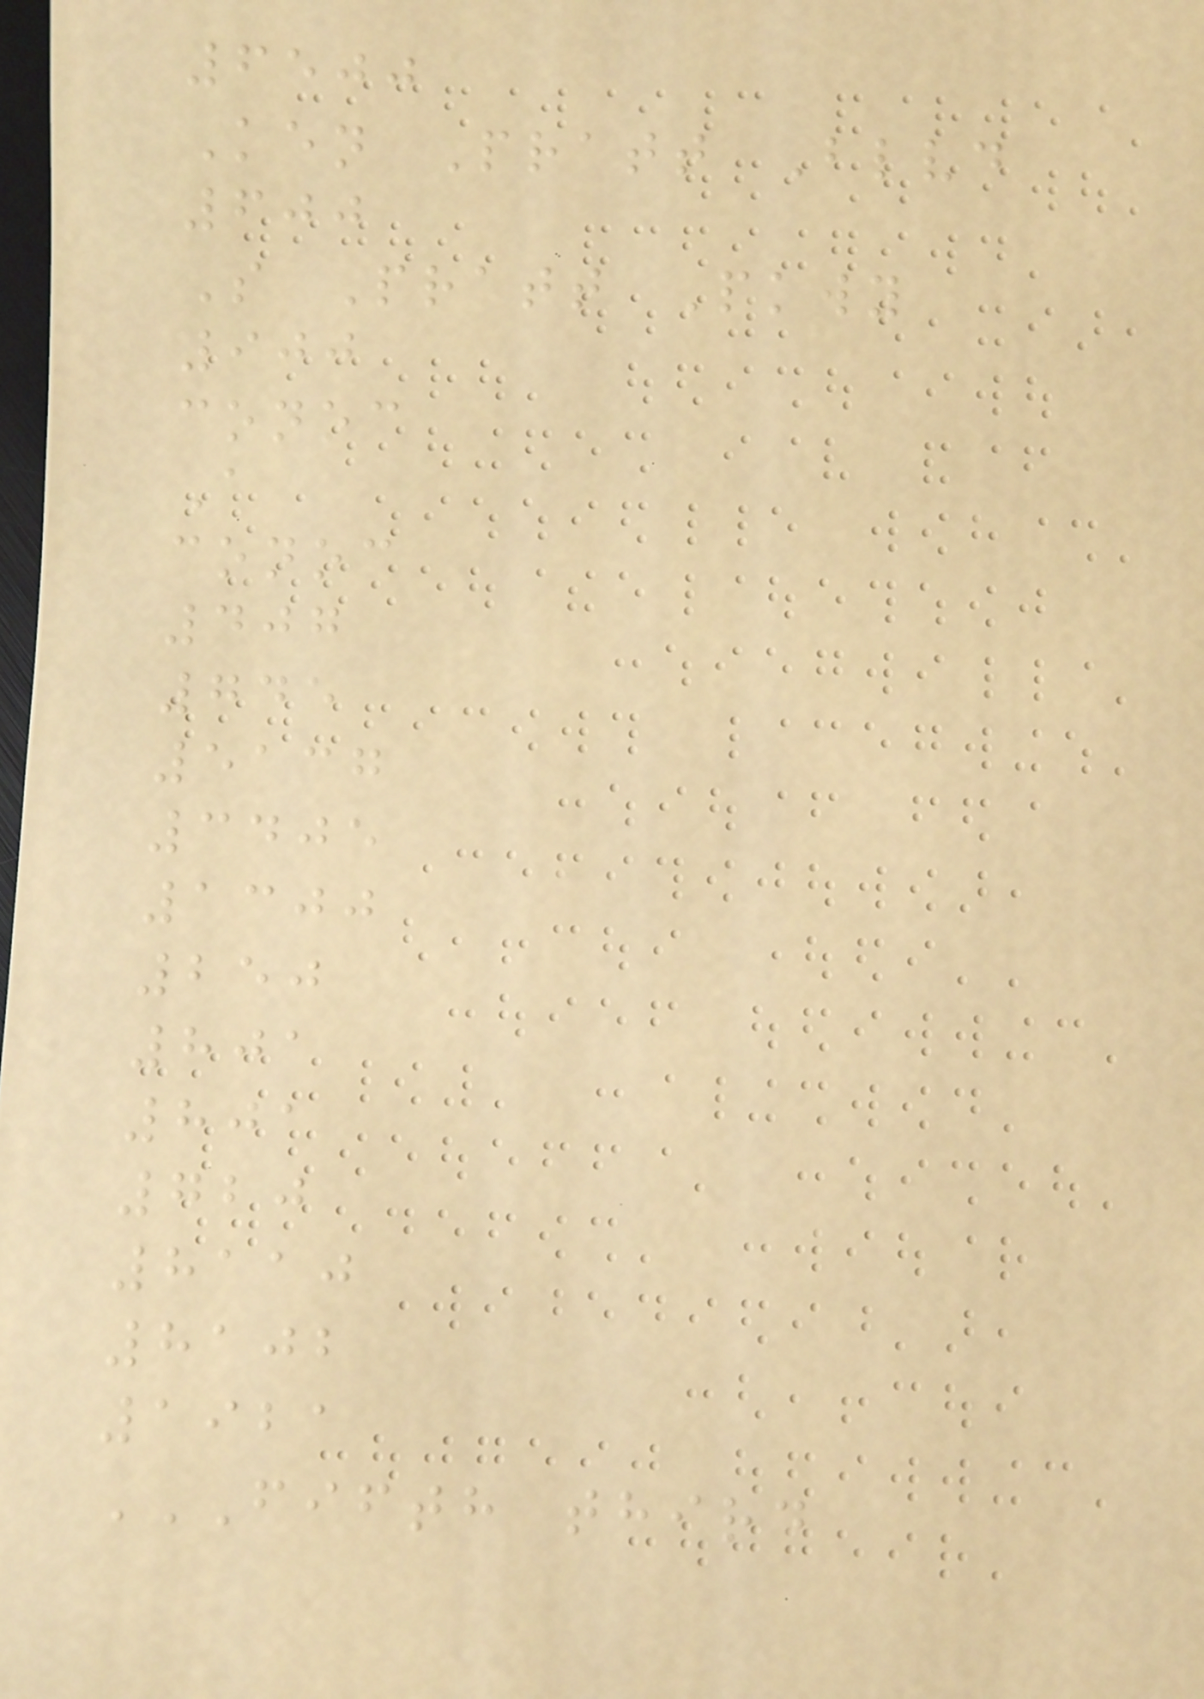6500
Ken Pratt Blvd
600
S Pratt Pkwy
900
conoc
A
conoc
407
745
5137
3405
1300
250
801
801
720
8110
8102
1921
FIFTH THIRD
